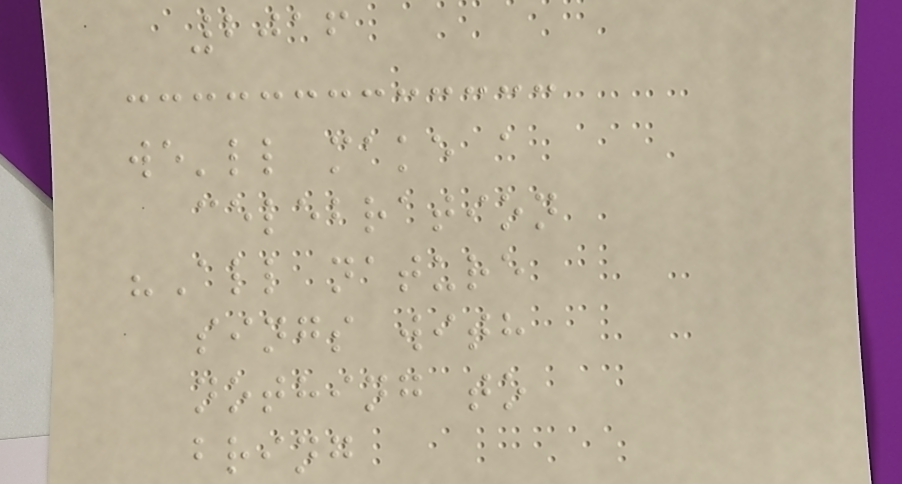2016
we'll make a
celebration
"All nature
sings with
nothing to
bring
